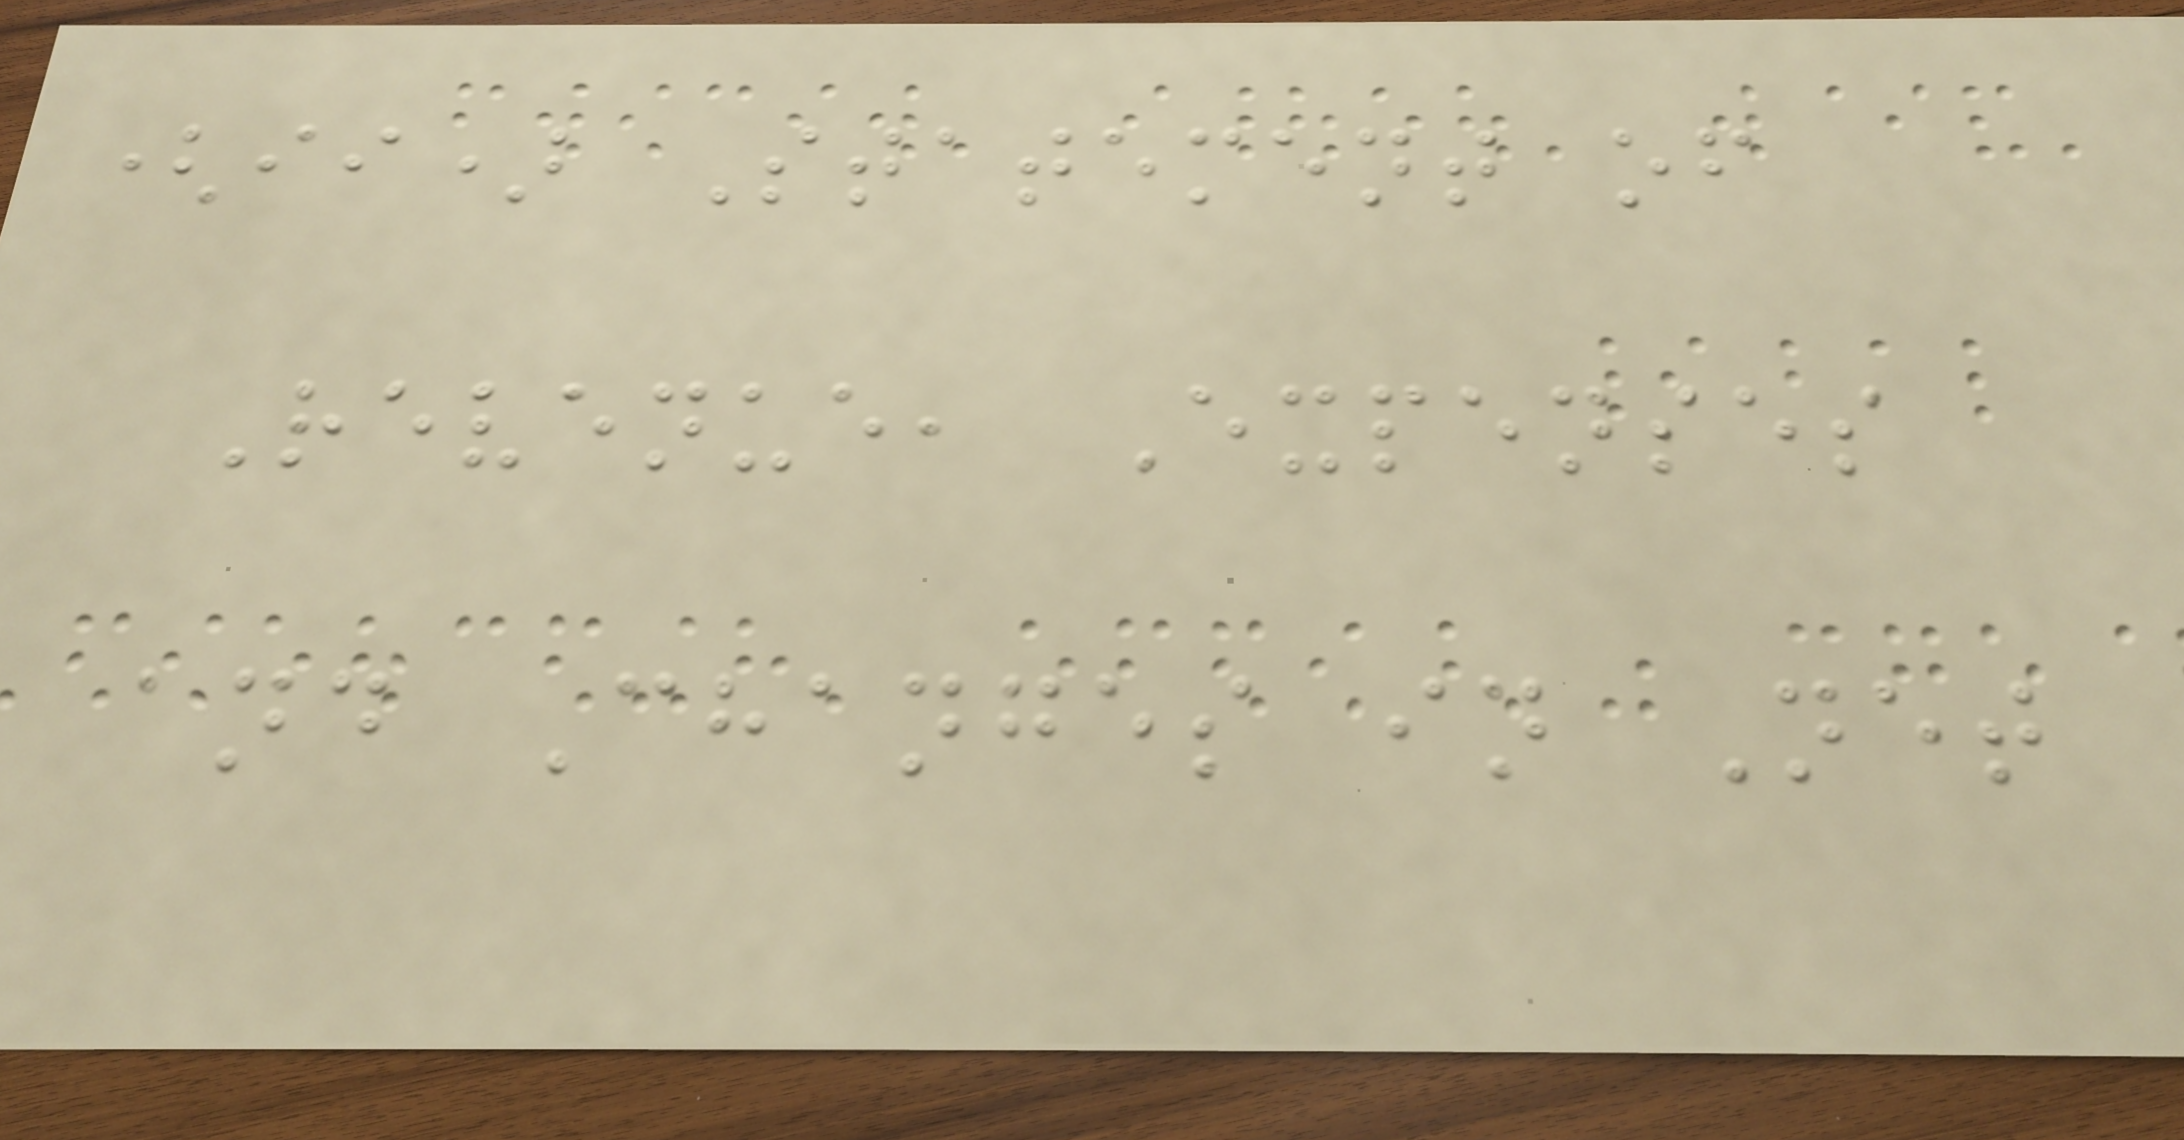(ii) Statement of
Revenue, Expenses
and Changes in Net
